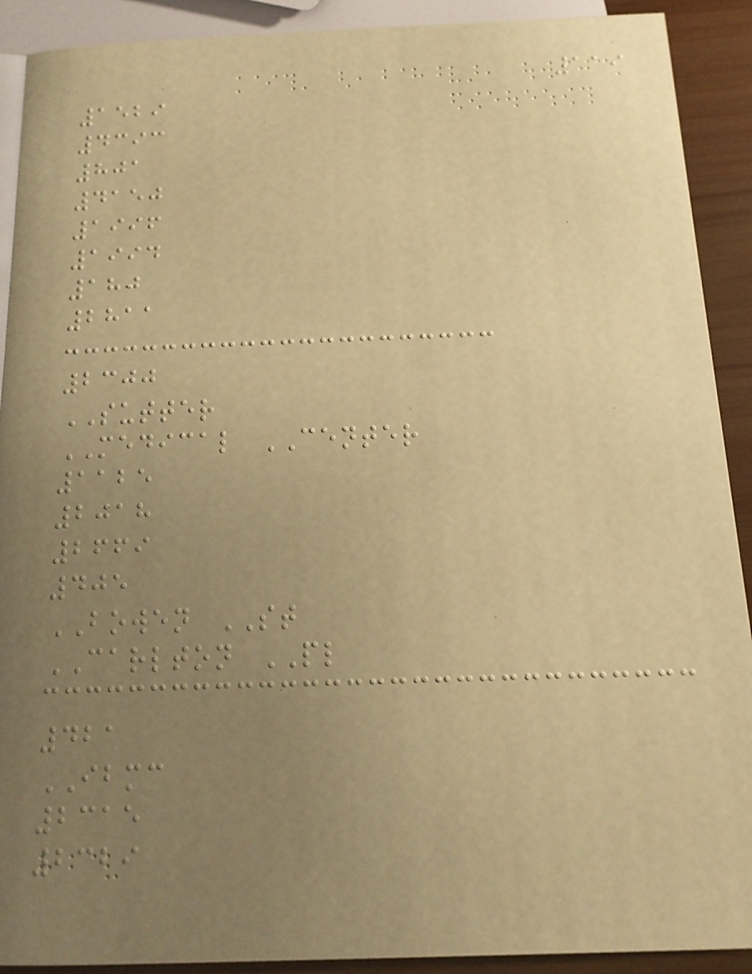119
1529
4393
801
4150
1996
1994
180
2811
2300
SUTTER
MEDICAL CENTER
1125
2018
2669
405
BOWEN ST
CARLTON PL
421
IBMC
2315
2329
